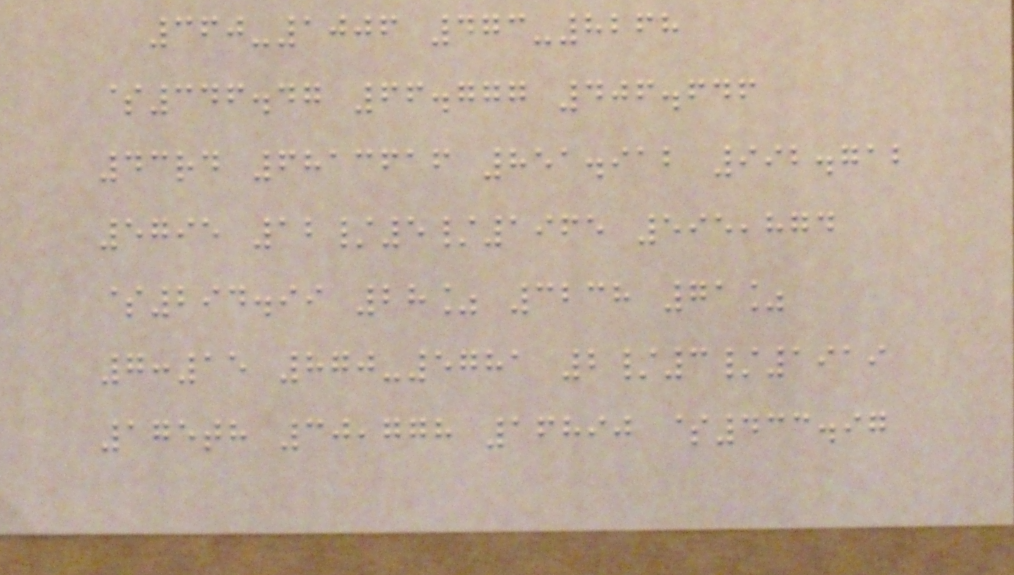360-1006 473-8268
$346.47 66.777 406.646
43rd 6813616 851.912 992.712
5795 12/5/1965 595,874
$294.99 28% 3238 71%
7:15 870-5781 2/3/1919
175th 30,778 16890 $433.97
